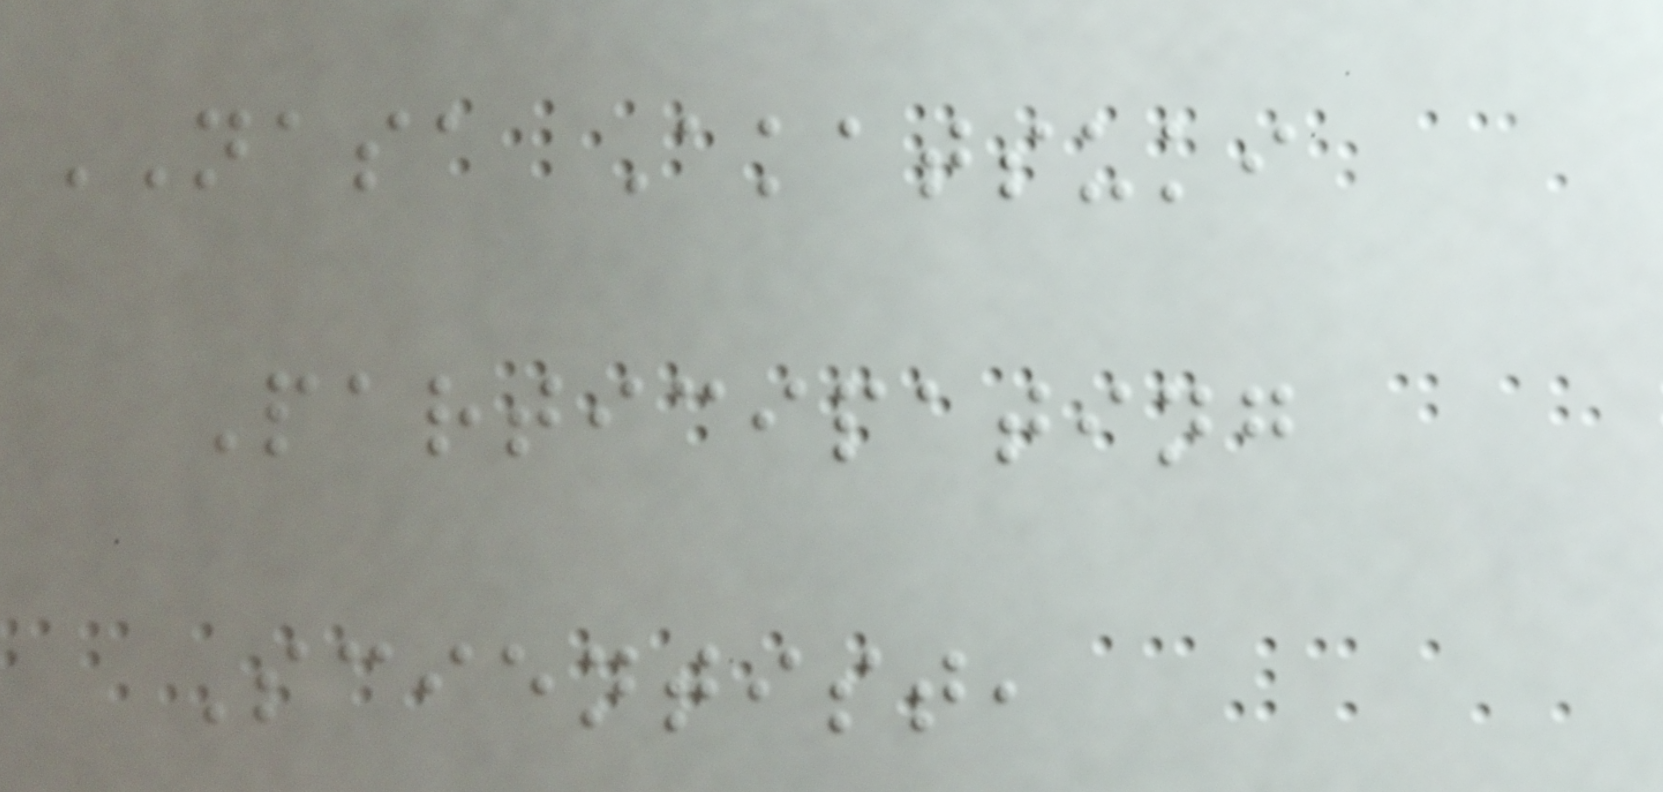NASA Akatsuki
Participating
Scientist,
